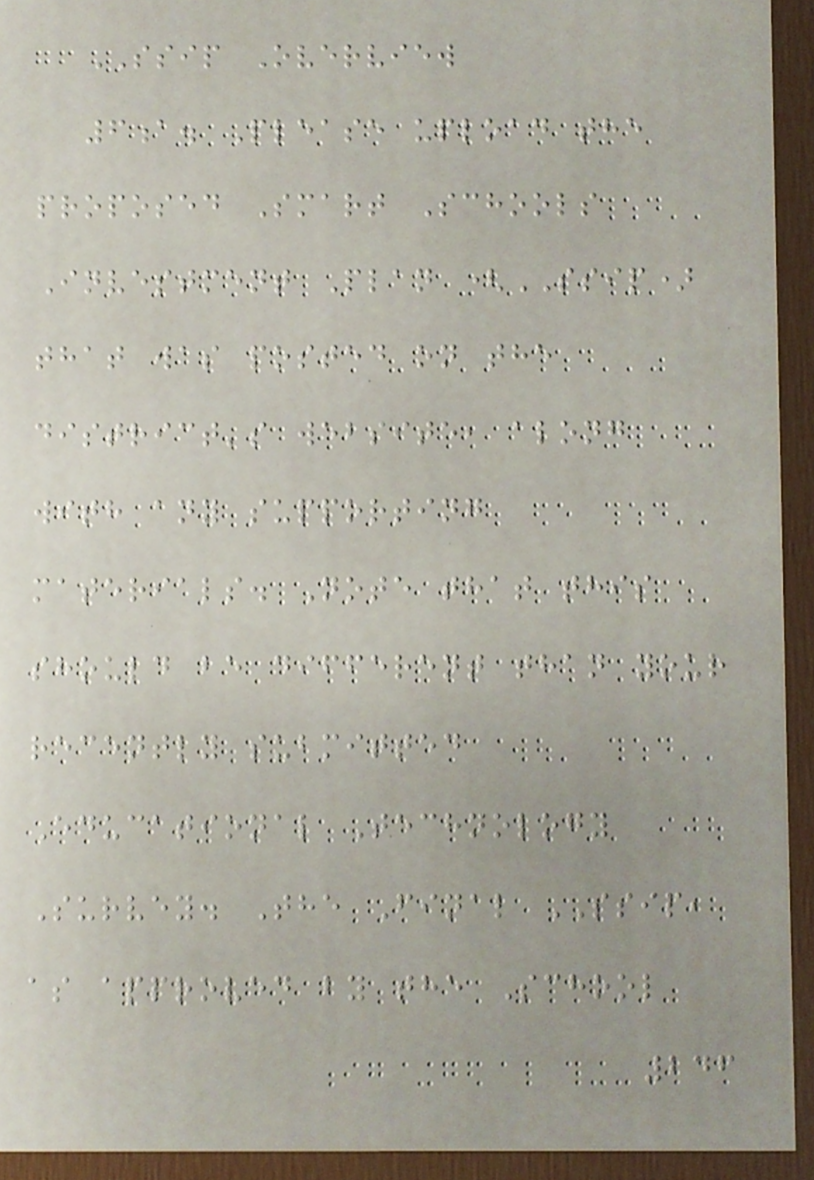SSIP Overview
6a. Please upload the
proposed Smart Schools
Investment Plan (SSIP)
that was posted on the
district's website, along
with any supporting
materials. Note that this
should be different than your
recently submitted
Educational Technology
Survey. The Final SSIP,
as approved by the School
246
